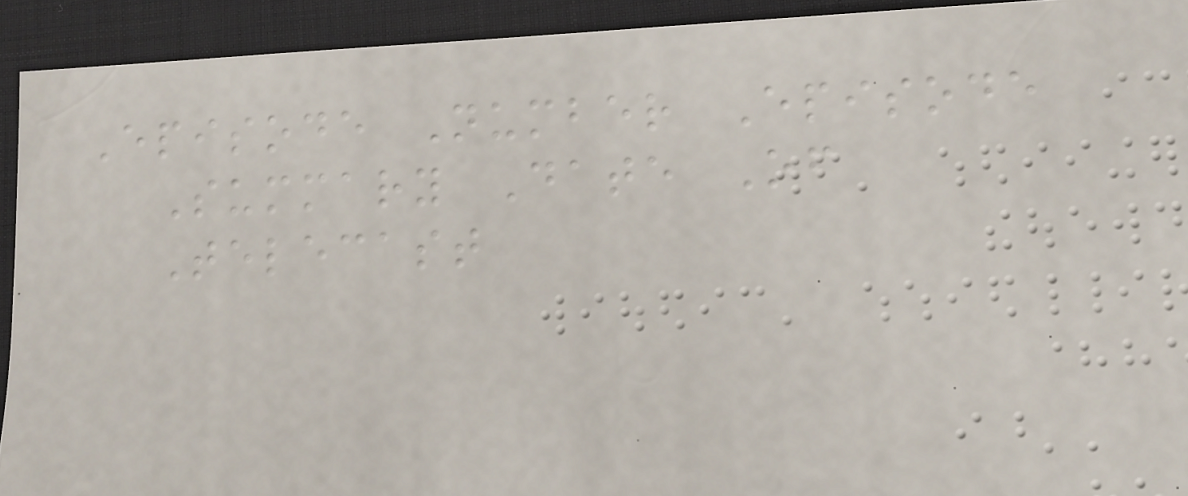Episode Number Episode
Summary Date Of
Telecast
